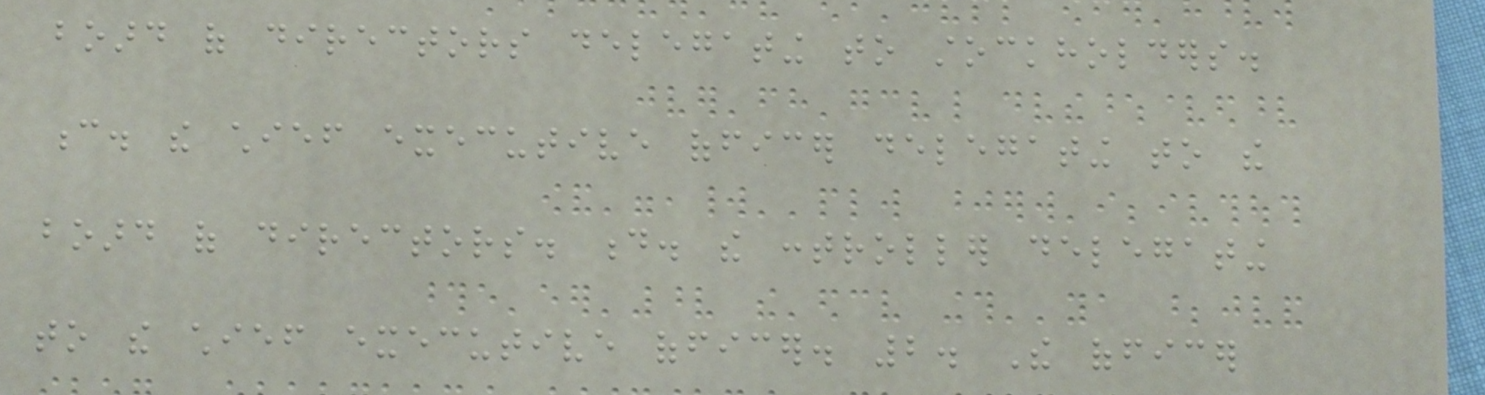board of directors delegating to stockholders.
c. the chief executive officer delegating to the
board of directors. d. the controller delegating
to the chief executive officer. 2. The officer
